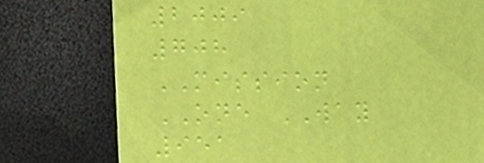2009
708
MISSION
ONE WAY
951
